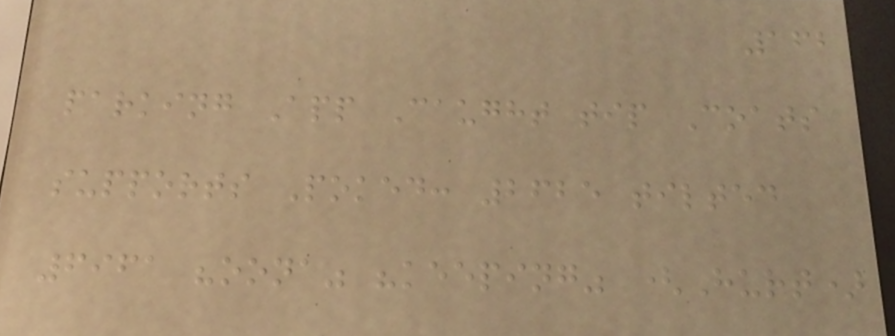162
parking App Caught tip Coats
supports Poked: 2625 tilted
6961 "oona" "keeping" (Hurt)
